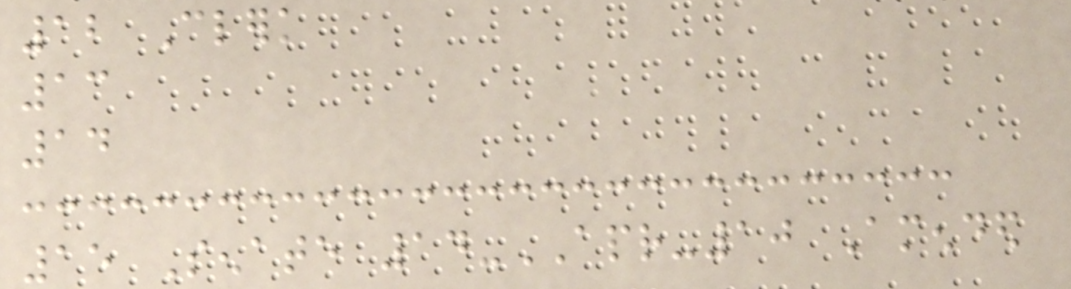12 Clerk
13
14
15 Senate 14-APR-10 Amended
